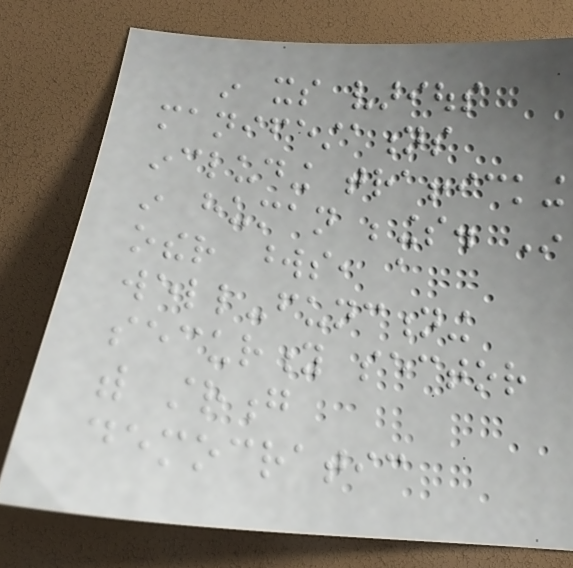in its various
manifestations
including trafficking
in human beings. In
other words, a
well-functioning
security sector
with strong
democratic
